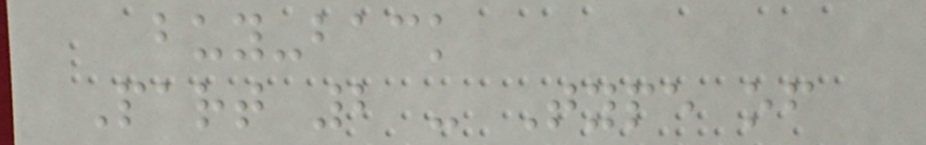buy-back
Part 2 - Type of
